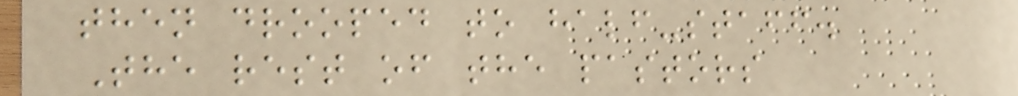then drooped to half-staff.
The rest of the pastors
